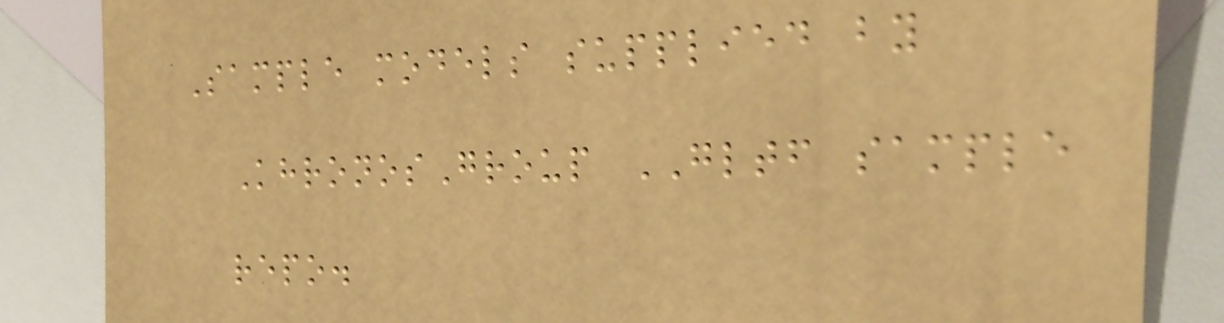Sample models supplied by
KhronosGroup GLTF sample
repo.
